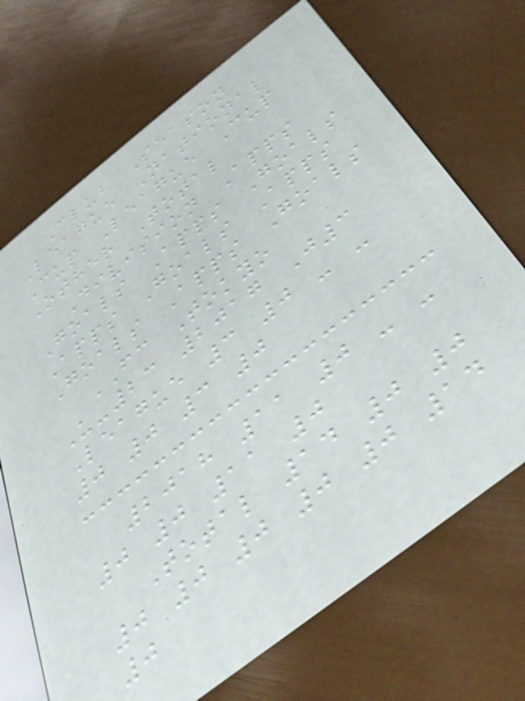Club Season
League National
Cup League Cup
Other Total
Division Apps
Goals Apps Goals
Apps Goals Apps
Goals Apps Goals
FC Tokyo
U-23 2017 J3
League 3 0 - -
0 0 3 0
2018 11 0 - -
0 0 11 0
Total 14 0 0
0 0 0 0 0 14
0
